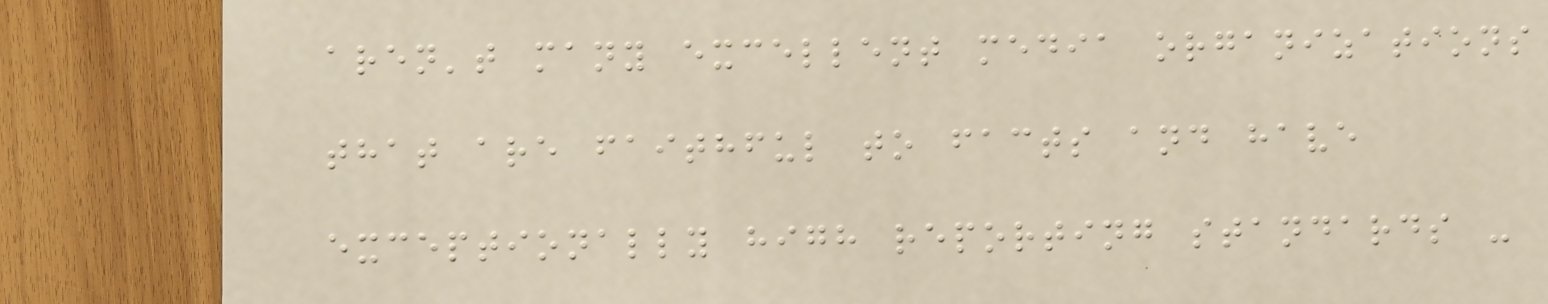aren't many excellent media organizations
that are faithful to facts and have
exceptionally high reporting standards -
